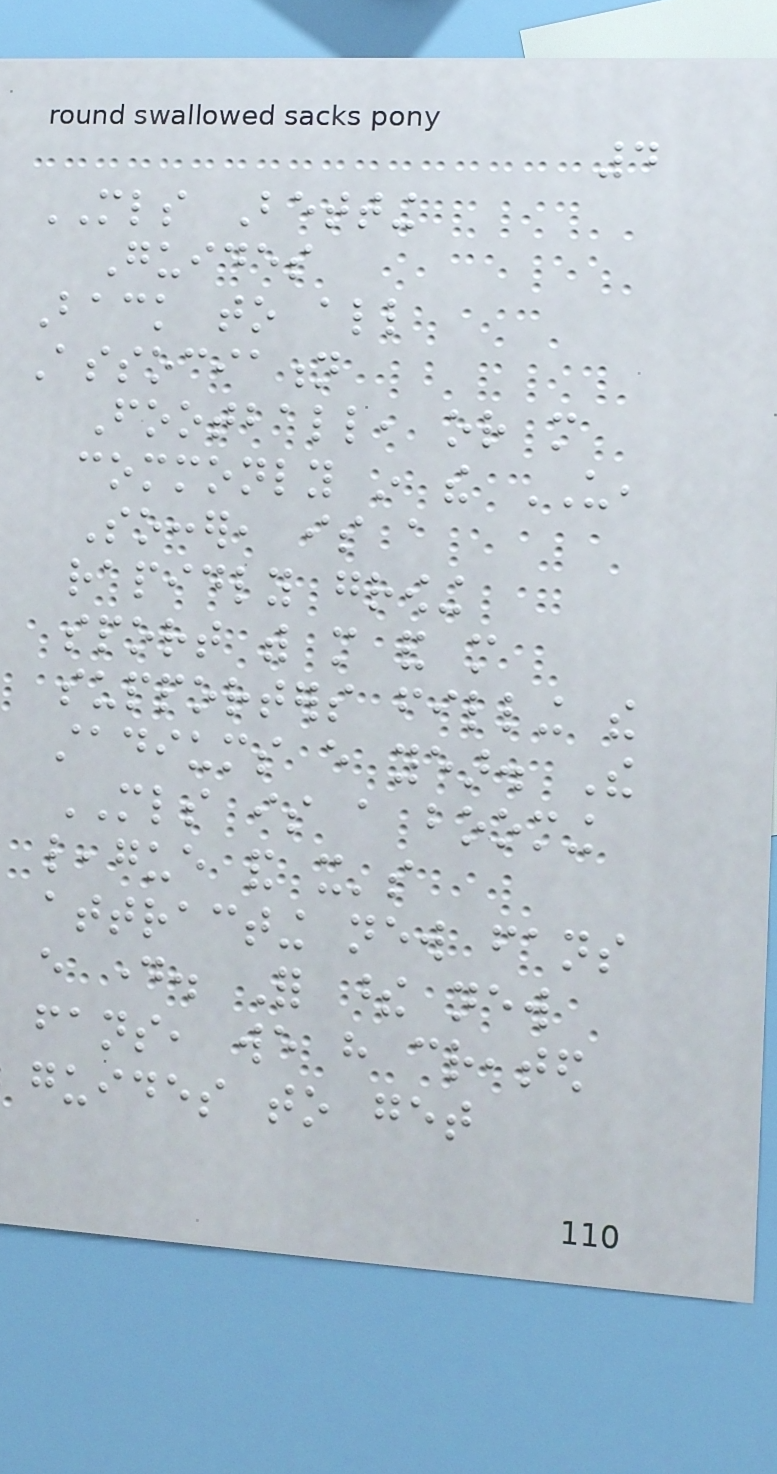4
MLS Betting
Guides
Back to all
Association
Football, or more
commonly in the US,
Soccer, is a
rapidly growing
sport with more and more
supporters filling the
stadiums every year. The
MLS is a booming
league and it's
attracting new fans
every day. For these new
fans, we have created
guides to get
